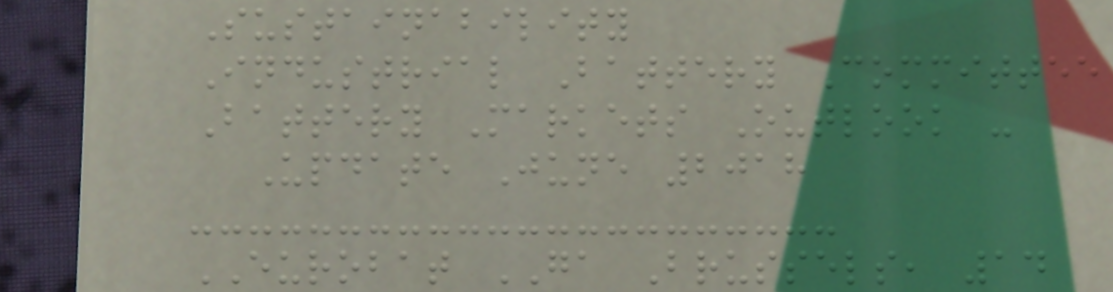Sustainability
Industrial Battery Committee
Battery Markets Outlook -
Update June 2018
EUROBAT GA Brussels, 14
